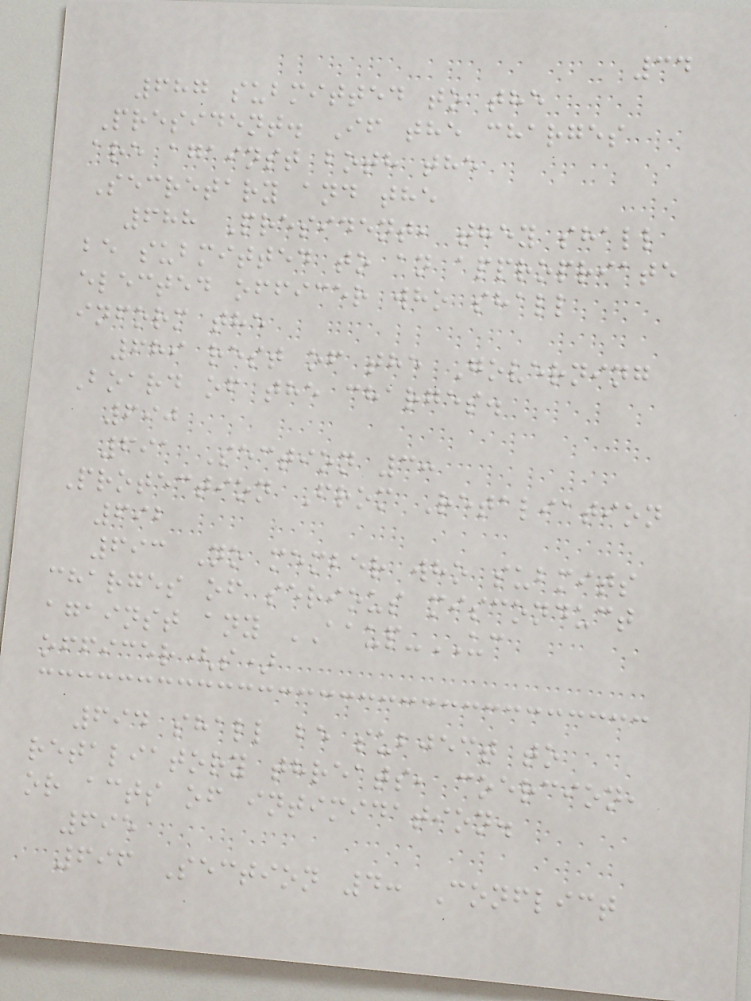34
687 submitted to the
President. If the charges
are against both the
Secretary and the
688 President, they shall
be submitted to an appropriate
elected officer who shall
inform the
689 rest of the Governing
Board of the charges.
690
691 Section 3:
Protection From Retaliation
692
693 No member who submits
charges of serious misconduct
against any AAUP-UC
officer(s)
694 shall be subject to
retaliatory threats, coercion,
or acts of intimidation.
695
696 Section 4: Conflict
